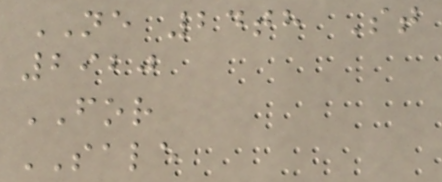NE 24th St
2920
FOR
SALE
